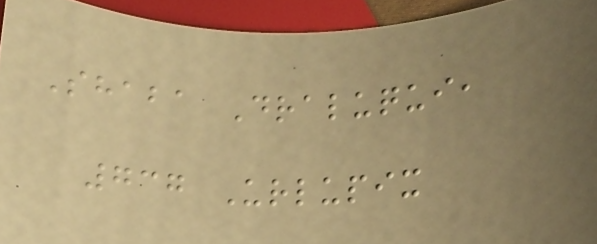Shaba Draluqui,
737 Urlupix
